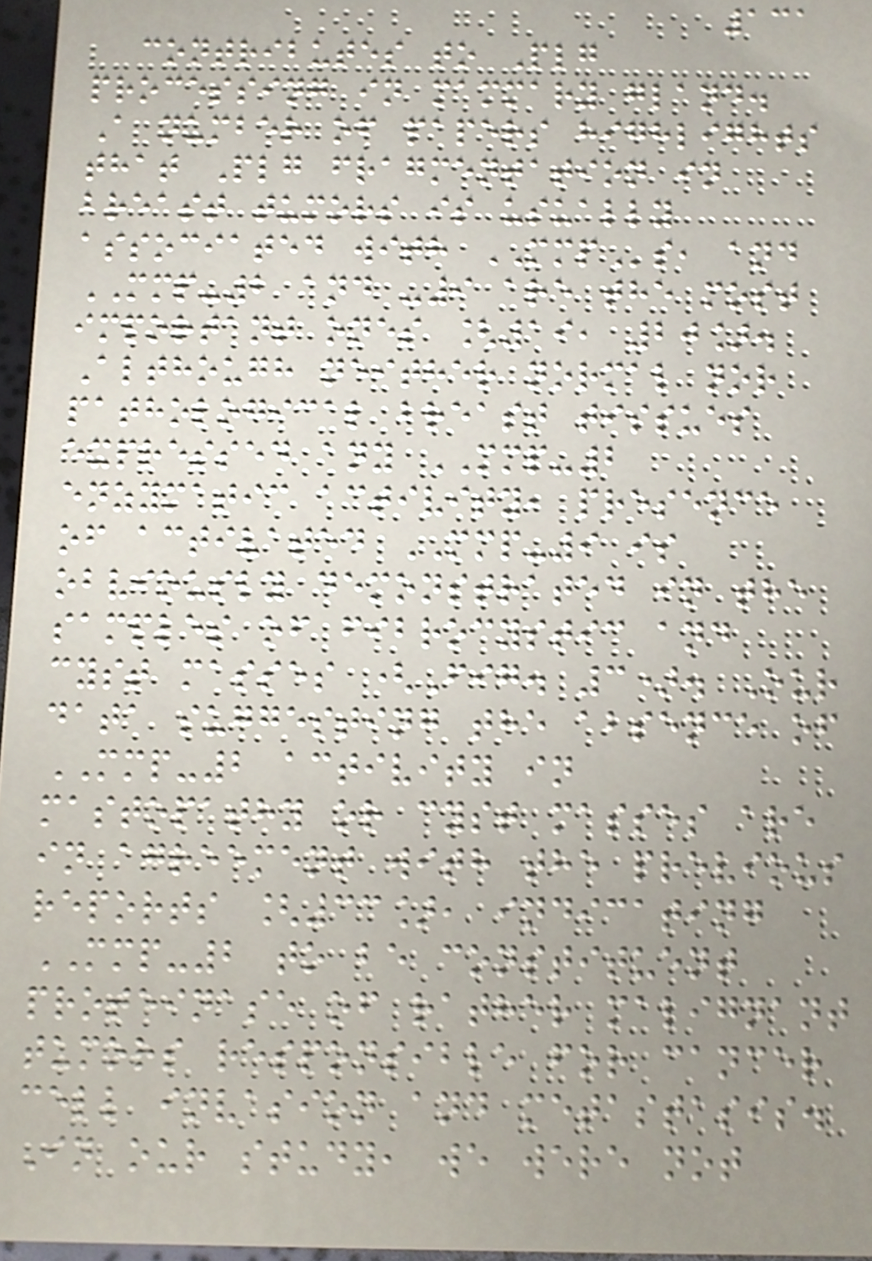131
contributes to Plg
processing in mammary gland.
A number of papers highlights
that Plg fragmentation in
breast tumors is usually
associated with MMPs, and
MMP-2 and -9 are the most
important ones [19, 20].
Although neither normal nor
pathological breast tissues
expressed any MMP-2
enzymatic activity, presence
of activated MMP-9 is
obviously demonstrated in the
samples of fibrocystic and
cyst masses (Fig. 3). Our
data suggesting the absence of
MMP-2 activity in
mastopathy or cyst masses are
in agreement with the previous
reports [33], indicating
MMP-2 to be constituent
proteinase of rather malignant
tumors responsible for cancer
cell invasion and metastasis.
In our study, we were not
